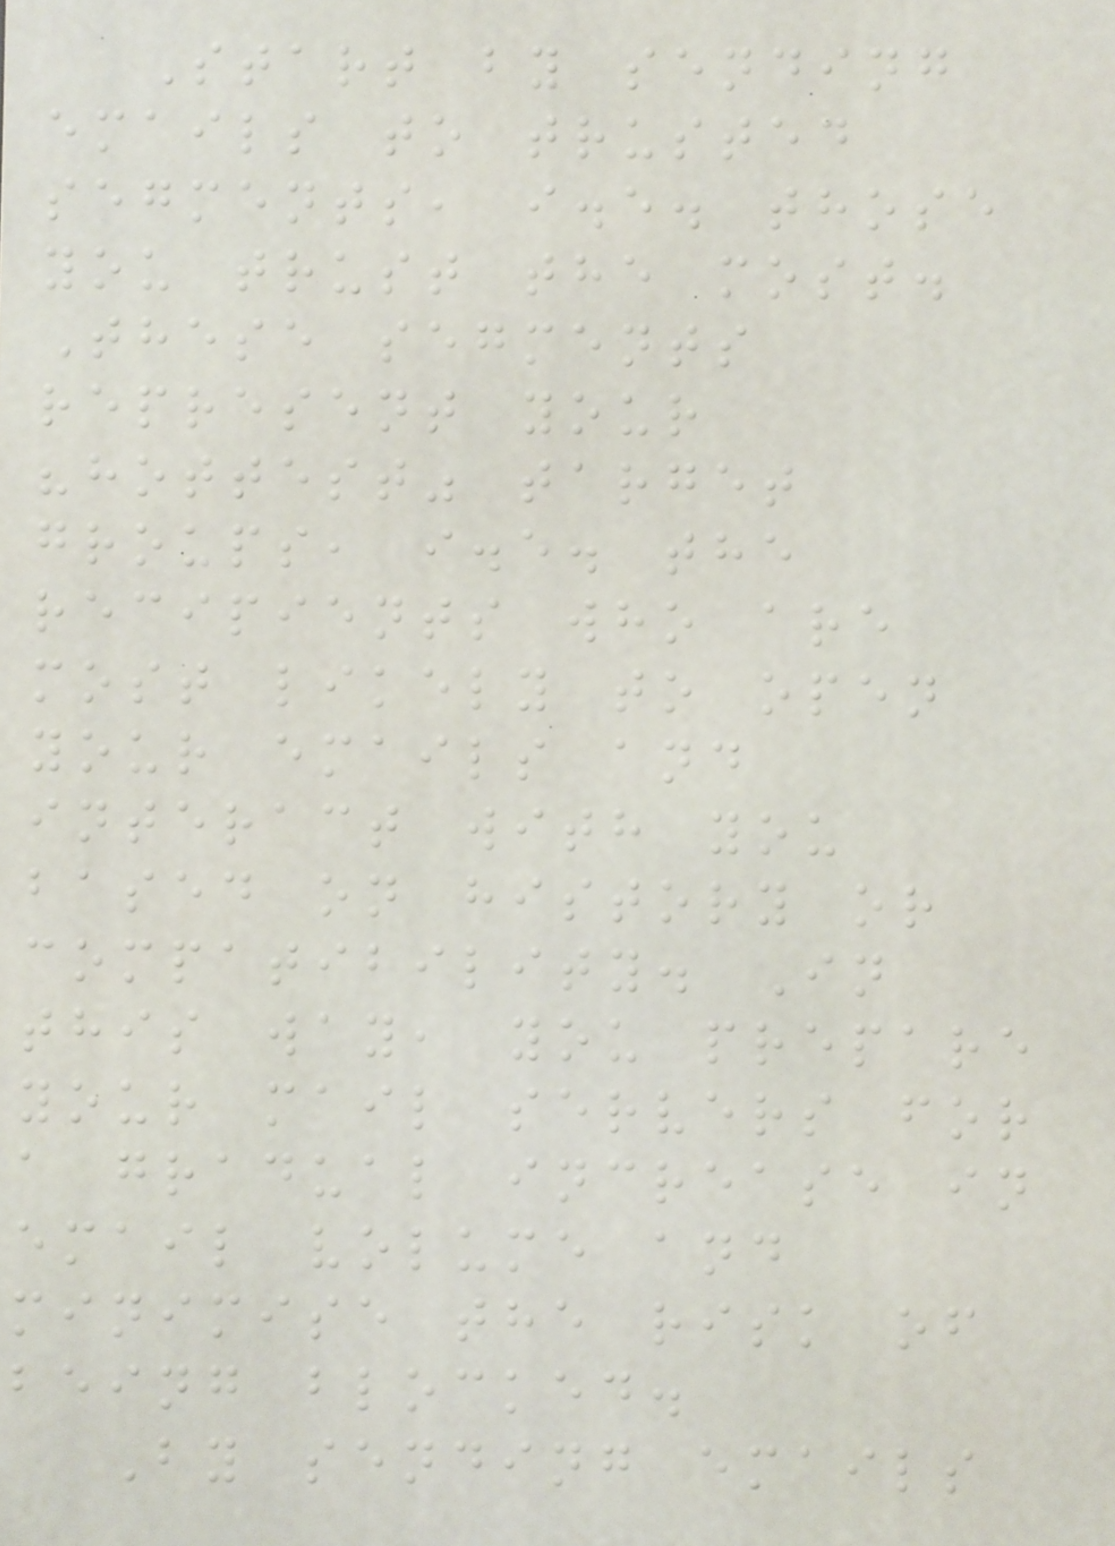Start by sending
emails to trusted
segments, i.e. those
you trust the most.
These segments
represent your
"hottest" target
groups, i.e. the
recipients who are
most likely to open
your emails and
interact with you
based on history or
compatibility. In
this way, you prepare
your mail servers for
a gradual increase in
email volume and
minimise the risk of
being blocked.
By sending emails
